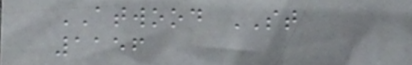ATWOOD ST
1156
